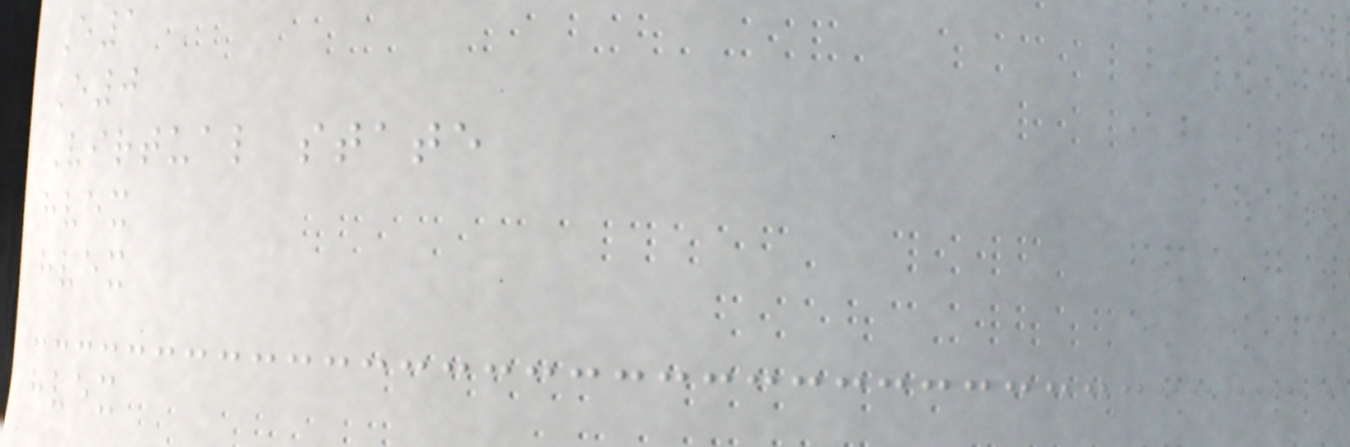E1
E0
Virtual state
hvex
hvex
hvex
